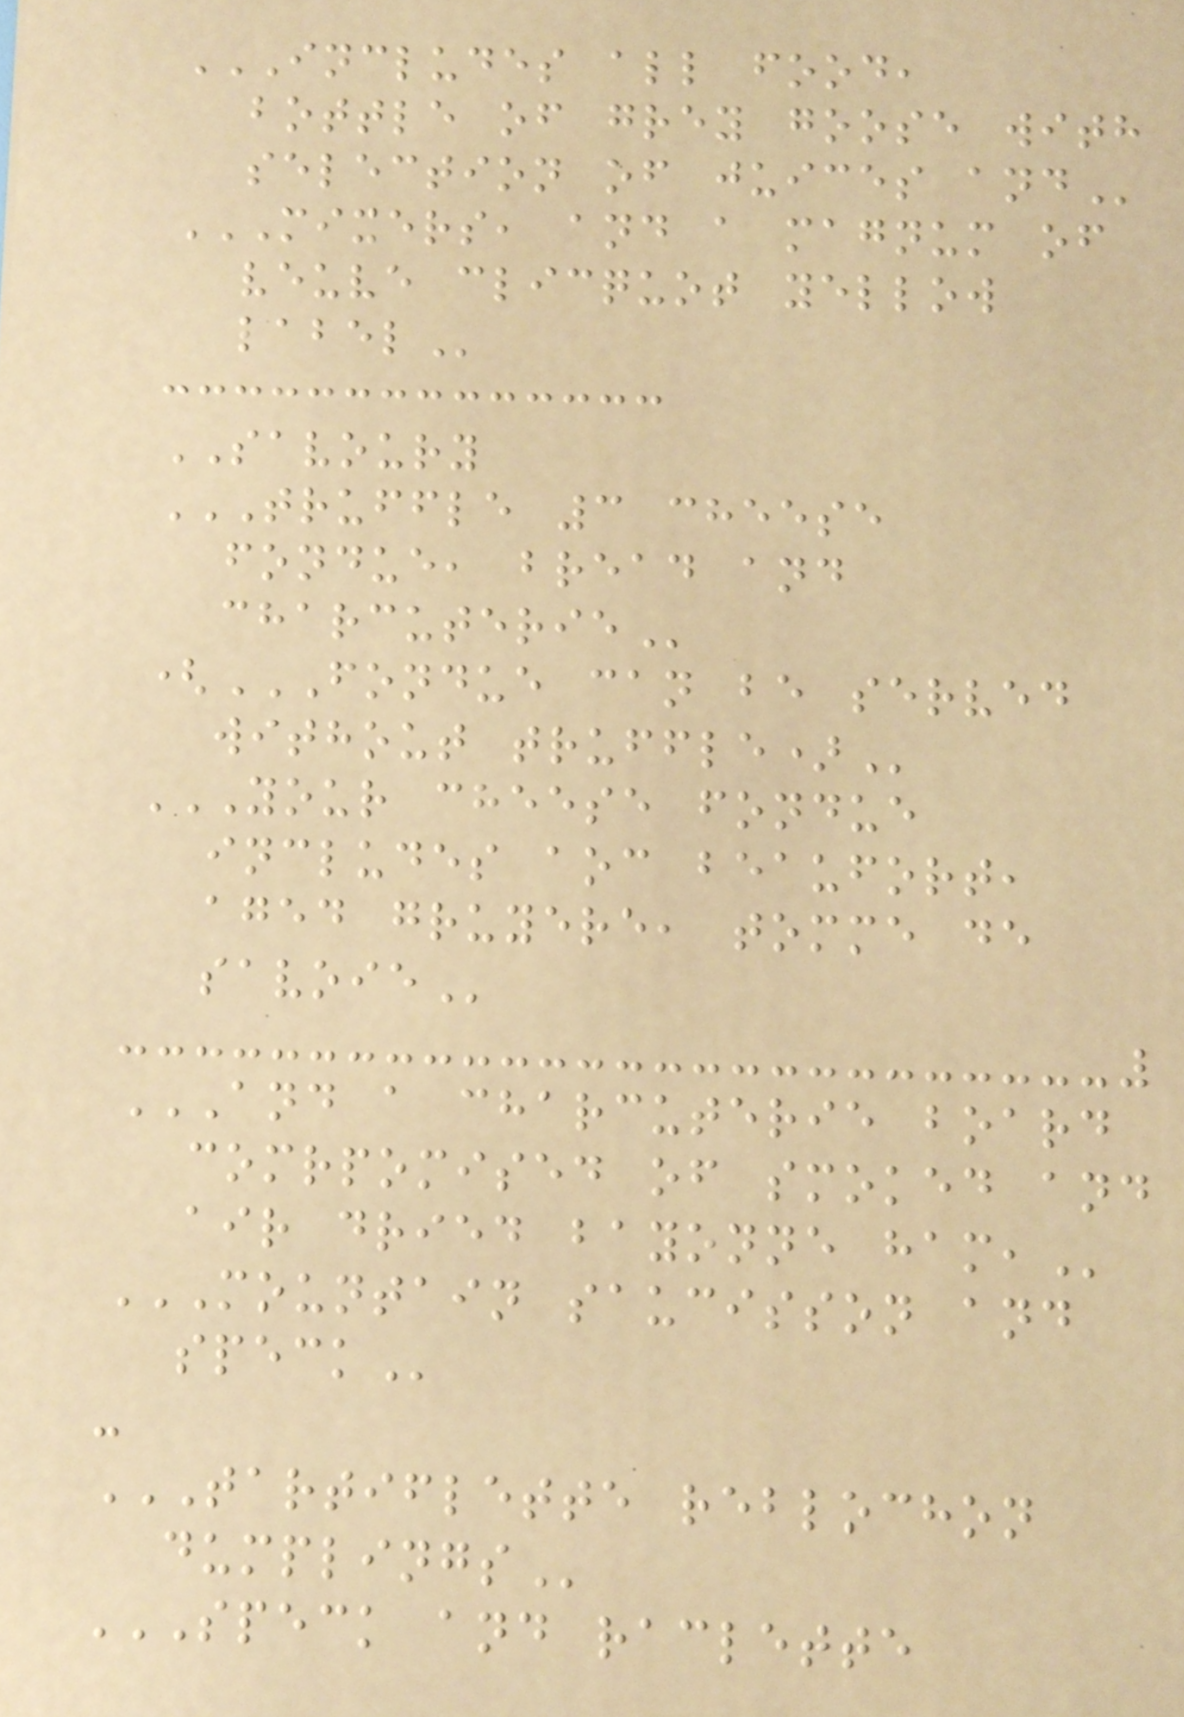INCLUDES ALL FOOD,
BOTTLE OF GREY GOOSE WITH
SELECTION OF JUICES AND
MIXERS, AND A MAGNUM OF
VEUVE CLICQUOT YELLOW
LABEL
SAVOURY
TRUFFLE 3 CHEESE
FONDUE, BREAD AND
CHARCUTERIE
(FONDUE CAN BE SERVED
WITHOUT TRUFFLE)
YOUR CHEESE FONDUE
INCLUDES AOC BEAUFORT,
AGED GRUYERE, TOMME DE
SAVOIE
AND A CHARCUTERIE BOARD
COMRPOMISED OF SMOKED AND
AIR DRIED BAYONNE HAM,
MOUNTAIN SAUCISSON AND
SPECK
-
TARTIFLETTE REBLOCHON
DUMPLINGS
SPECK AND RACLETTE
